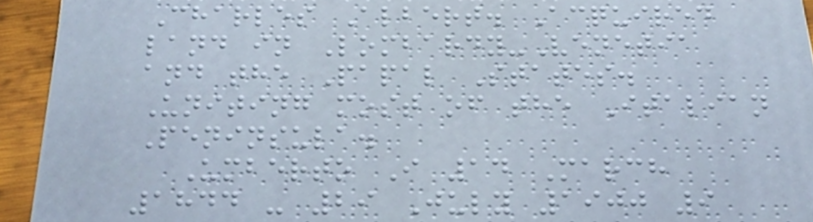Charles Albert. Acquired
land in Lombardy-Venetia
and the Papal States.
Uniting most of the Italian
Peninsula.
Umberto I 14 March
1844 - 29 July 1900 9
